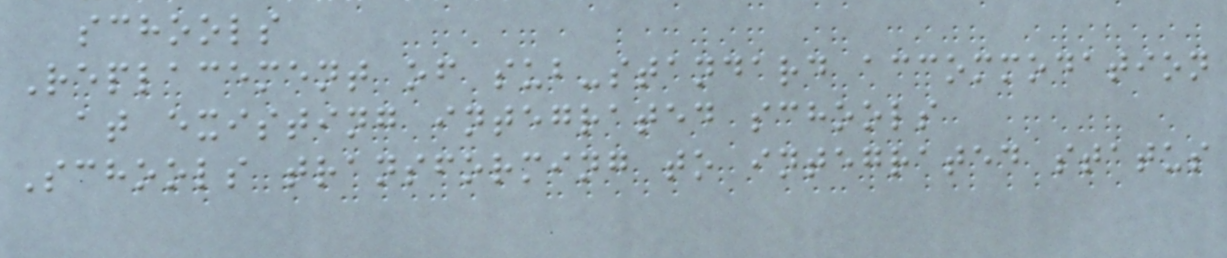schools
Replacement of sub-standard accommodation
at existing integrated schools
Schools transforming to integrated status
